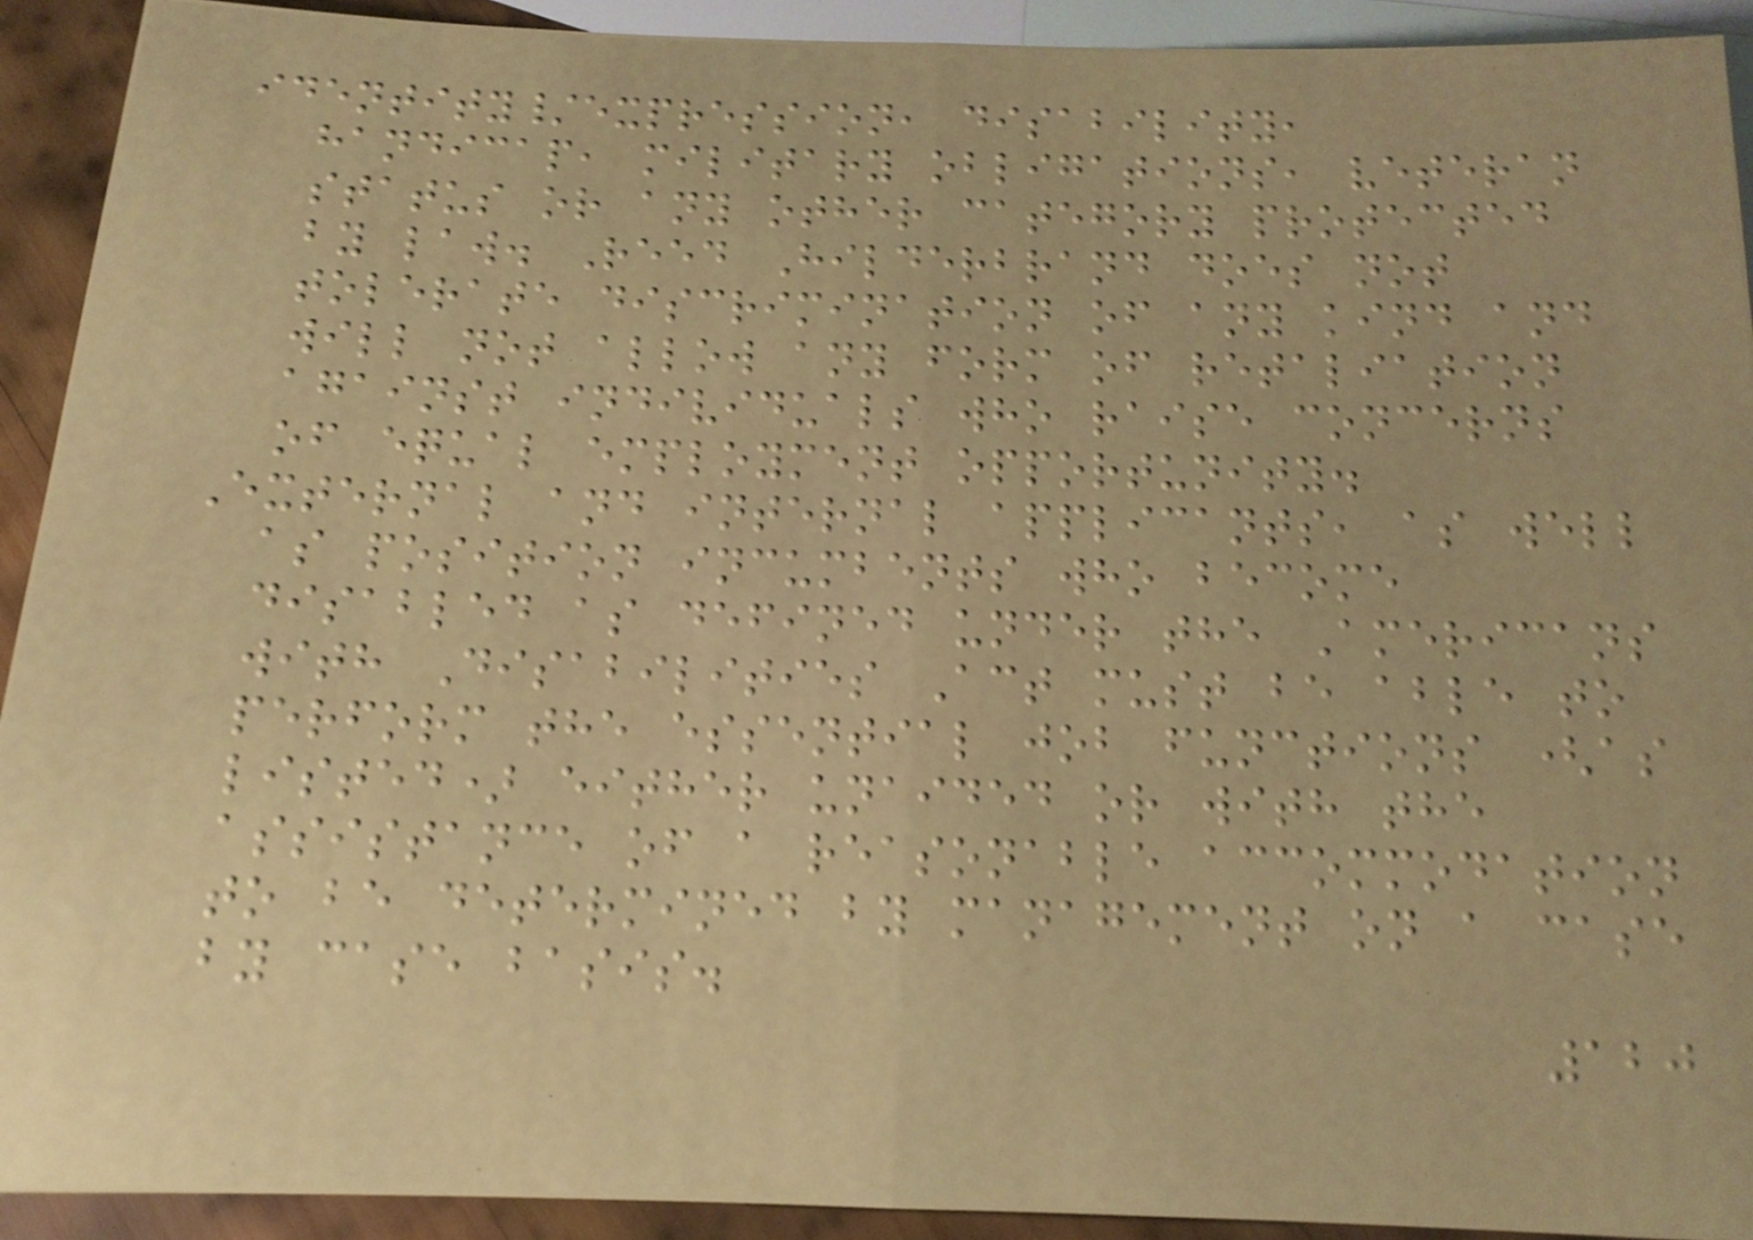identity/expression, disability,
handicap, military obligations, veteran
status or any other category protected
by law. Reed Hilderbrand does not
tolerate discrimination of any kind and
will not allow any form of retaliation
against individuals who raise concerns
of equal employment opportunity.
External and internal applicants, as well
as position incumbents who become
disabled as defined under the Americans
with Disabilities Act must be able to
perform the essential job functions (as
listed) either unaided or with the
assistance of a reasonable accommodation
to be determined by management on a case
by case basis.
120
